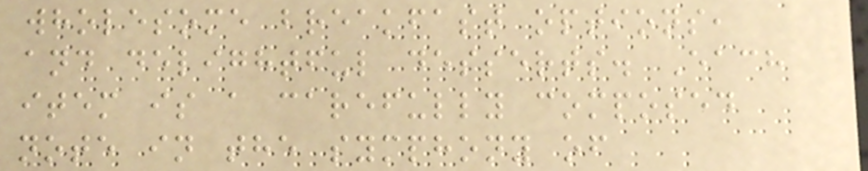wholesome breakfast options,
and delightful desserts. Each
item is a carefully composed
note in the symphony of
